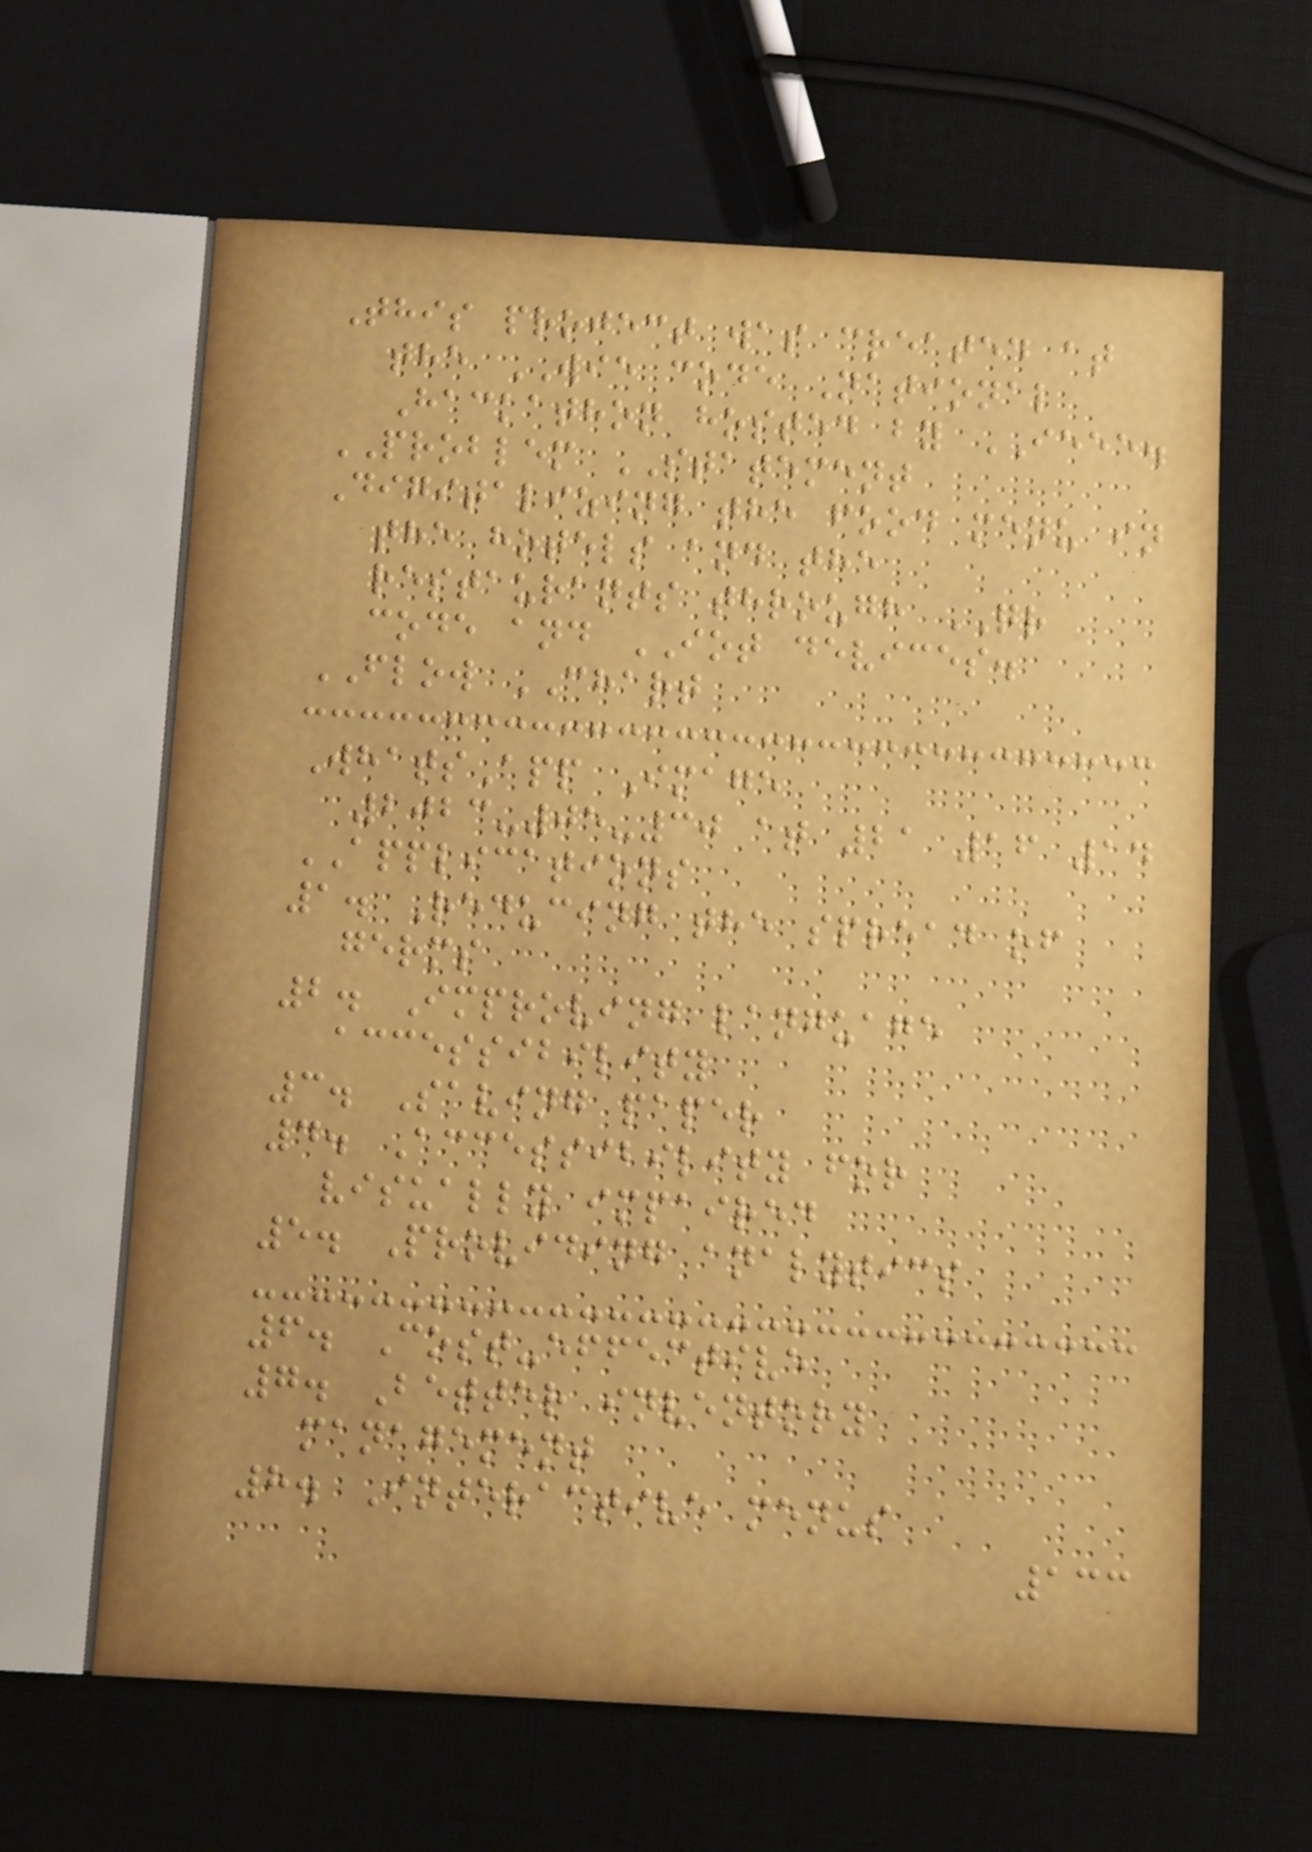This project was created at
the WIE code National
Hackathon hosted by IEEE.
PROBLEM STATEMENT
Digitalizing the food menu in
the hotels and the
restaurants through QR
code and IOT devices.
FLOW CHART
WhatsApp Image
2023-05-30 at 21 16 14
APPLICATIONS
1. Reducing the spread of
germs
2. Improving language
accessibility
3. Saving paper
4. Accessibility for
visually impaired
5. Providing analytics
6. Cost-effective
7. Better inventory
management
8. Interactive menus
133
